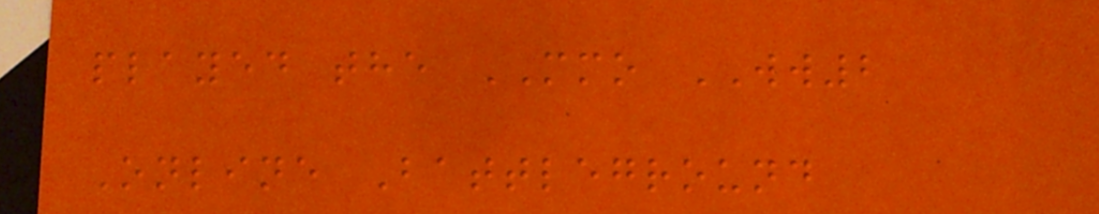played the MMO WW2
Online Battleground
